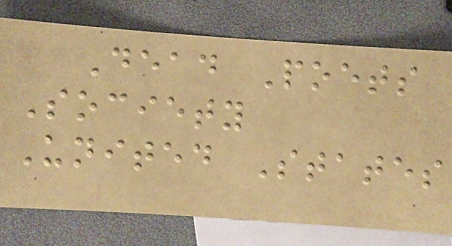Dead Poets
Society
United States
